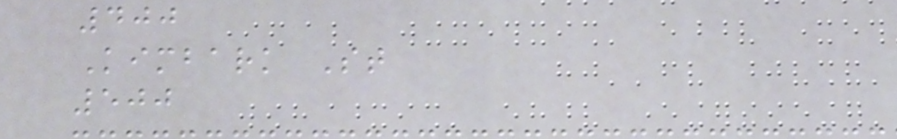400
Kimbark St
500
